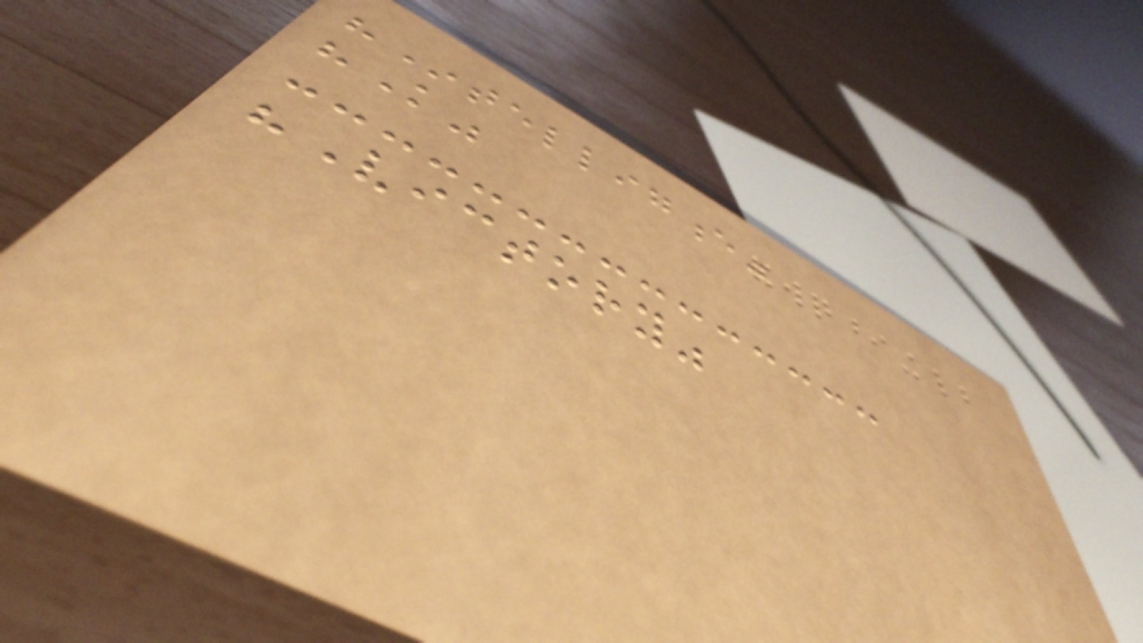"Intelligence"
"Knowledge"
"Victory"
